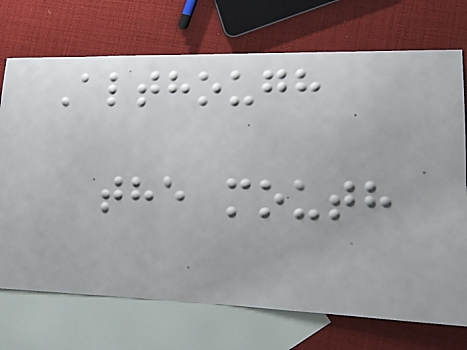Although
the mouth
